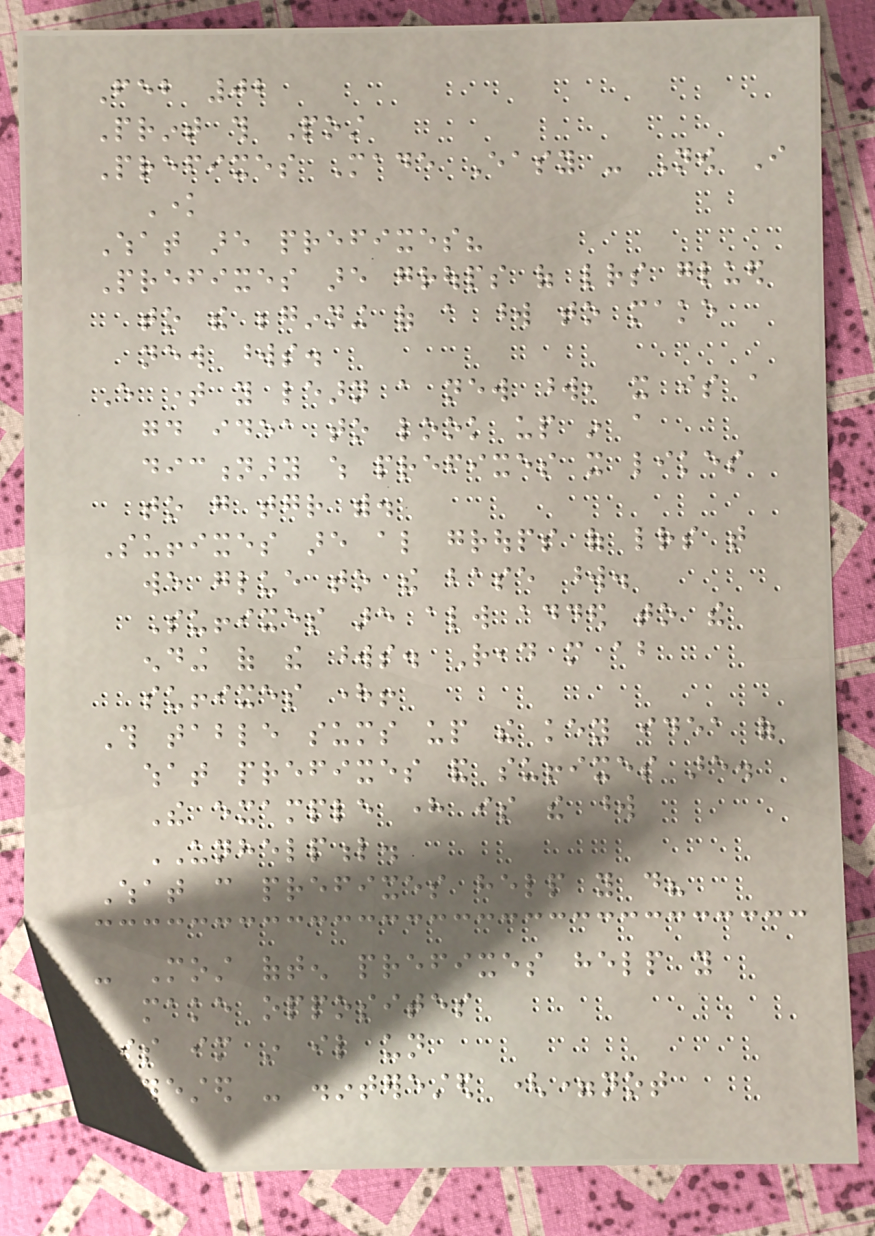Feb 02
Print this Post
Prefixes Made Easy - Now I
Know
What are prefixes?
Prefixes are groups of letters glued
to the beginning of a word to make
new words.
Every time you learn a new word, it is a
good idea to look up in a
dictionary which prefixes it likes
to go together with.
Suffixes are also groups of letters that
we glue to the base word.
Suffixes are always added to the
ending of the words. Read more about
suffixes here!
This table sums up the key idea of
what prefixes and suffixes are.
The example here is the word
UNHELPFUL.
What can prefixes help you do?
- Most often prefixes help you
make opposites
dis im in il un
interested - disinterested (=not
